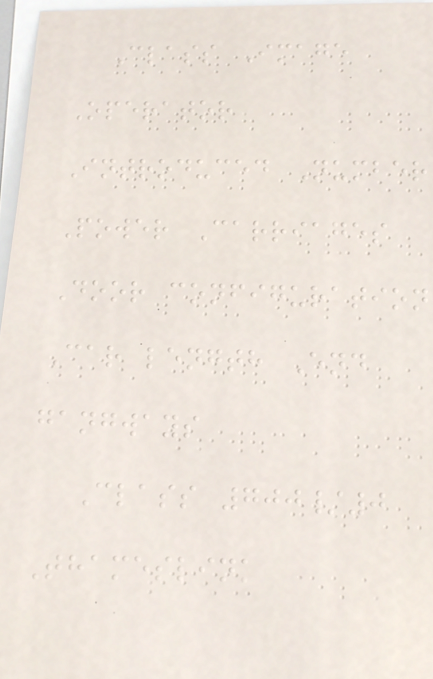Class Image
Operator
Introduced Number
Power Carriages
Door configuration
Car length End
gangways
Class 700/0
Thameslink
